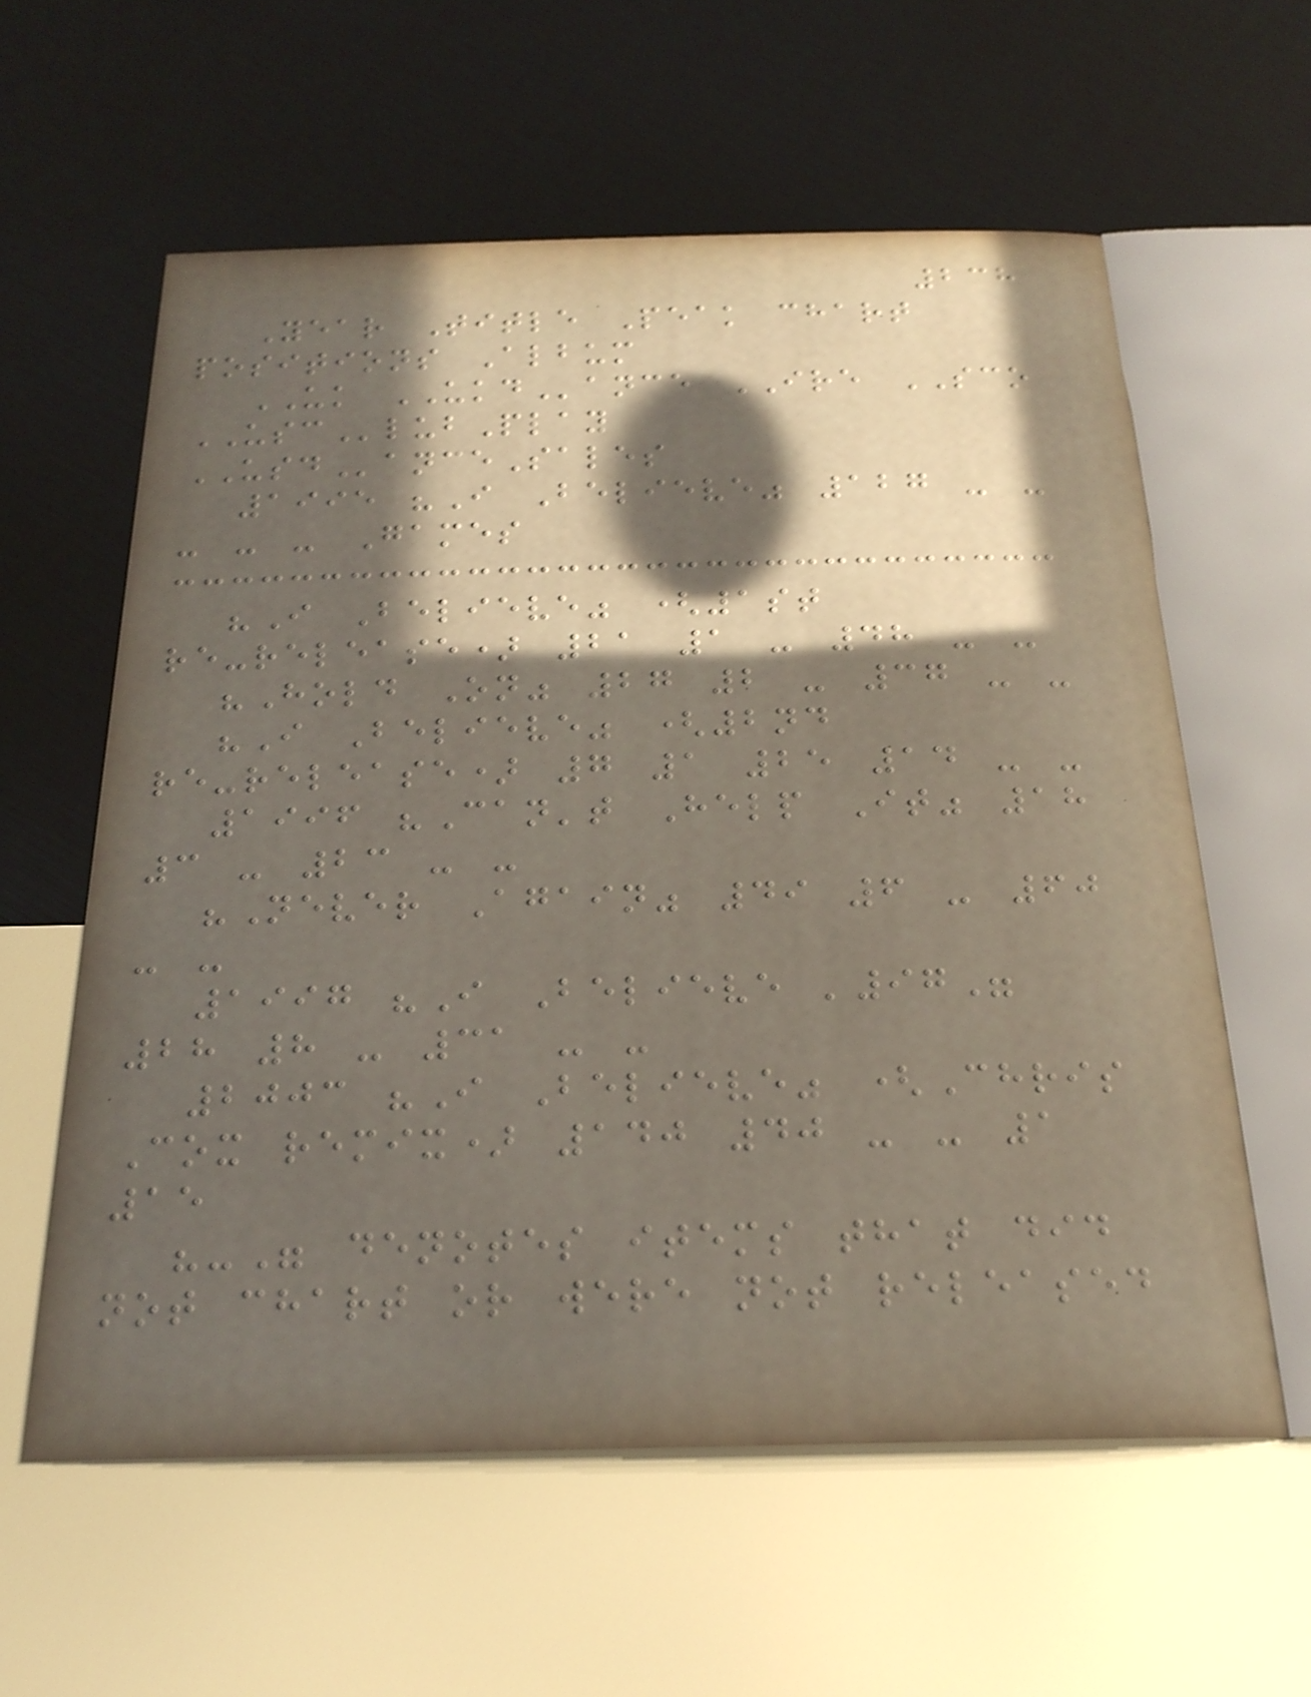238
Year Title Peak chart
positions Album
UK UKDance IRE SCO
USClubPlay
USDanceSales
1995 "I Believe" 127 - -
- - - Games
"I Believe" (1st
re-release) 21 1 - 48 - -
"Hold On" 27 2 - 37 - -
"I Believe" (2nd
re-release) 7 1 25 14 - -
1996 "Can't Help It" 18
3 - 23 - -
"Never Again" 49 6 - 60
- -
1997 "I Believe '97"
28 8 - 31 - -
2003 "I Believe" (Chris
Cox remix) 140 40 - - 1
15
"-" denotes items that did
not chart or were not released
